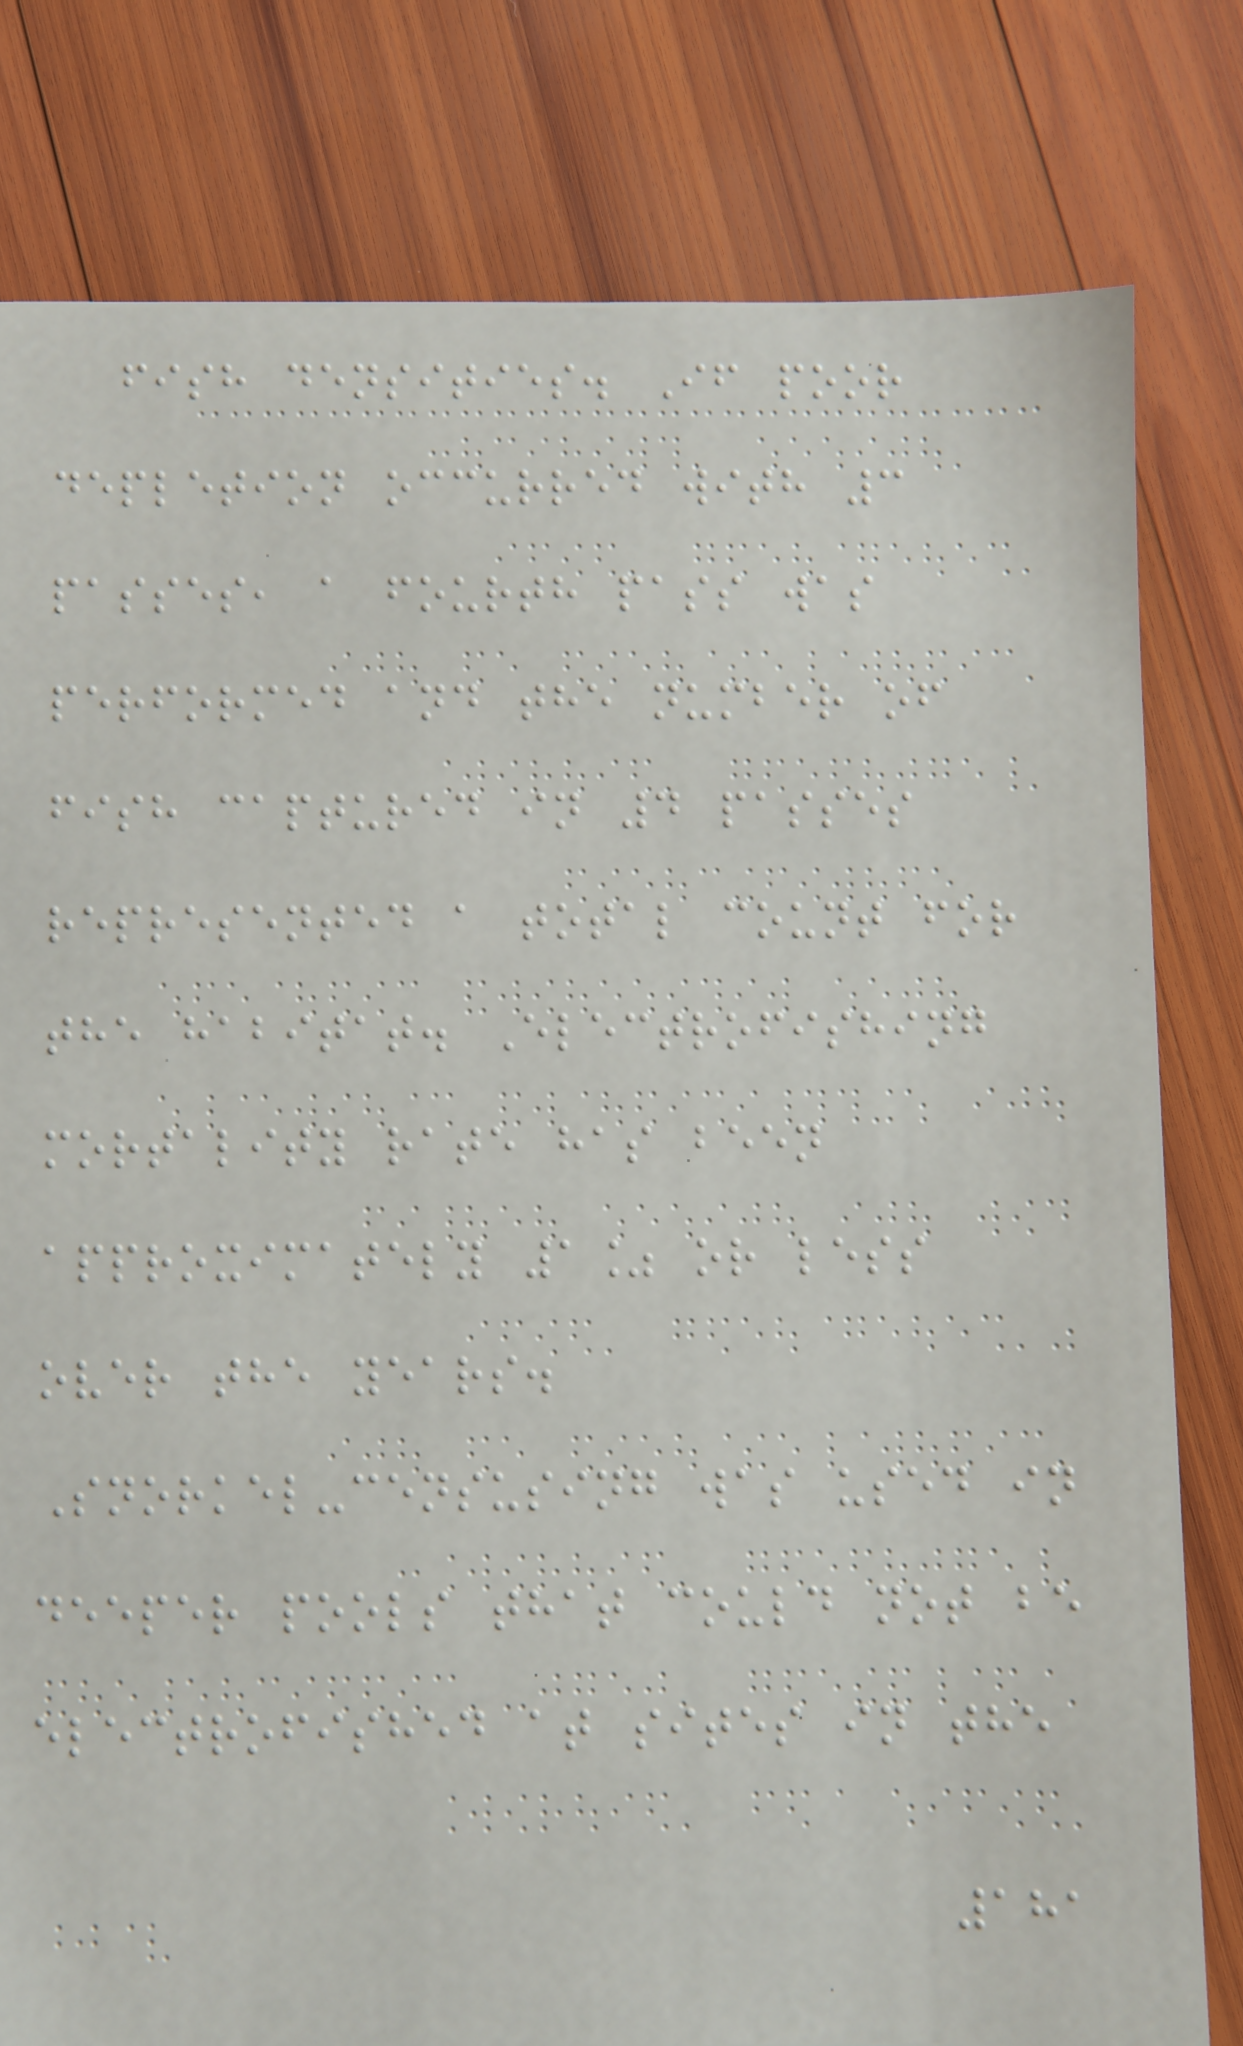fish densities. If poor
depletion occurred with 3
passes, a fourth pass was
performed and the number of
fish captured in 4 passes
represented a total count for
the habitat. Electrofishing
mortality rate has been
approximately 1% or less
over the years.
Snorkel-censusing was used in
deeper pools that could not be
electrofished at sites in the
181
